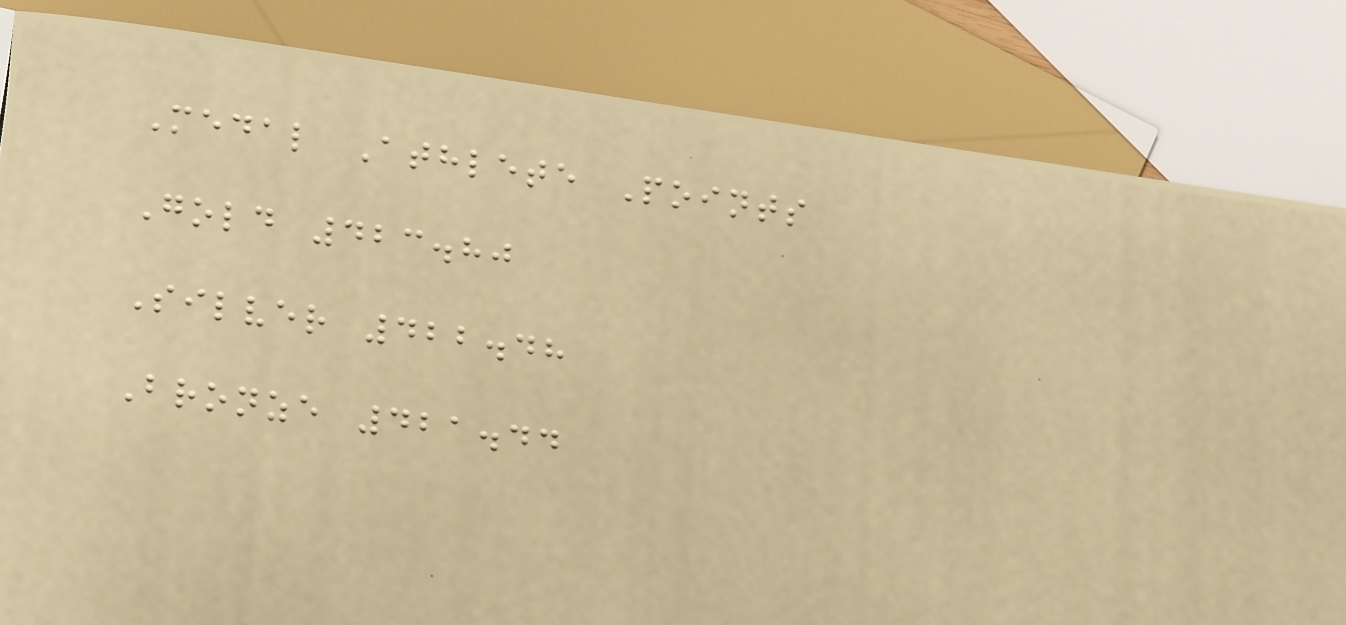Medal Athlete Points
Gold 423.80
Silver 422.48
Bronze 421.44
